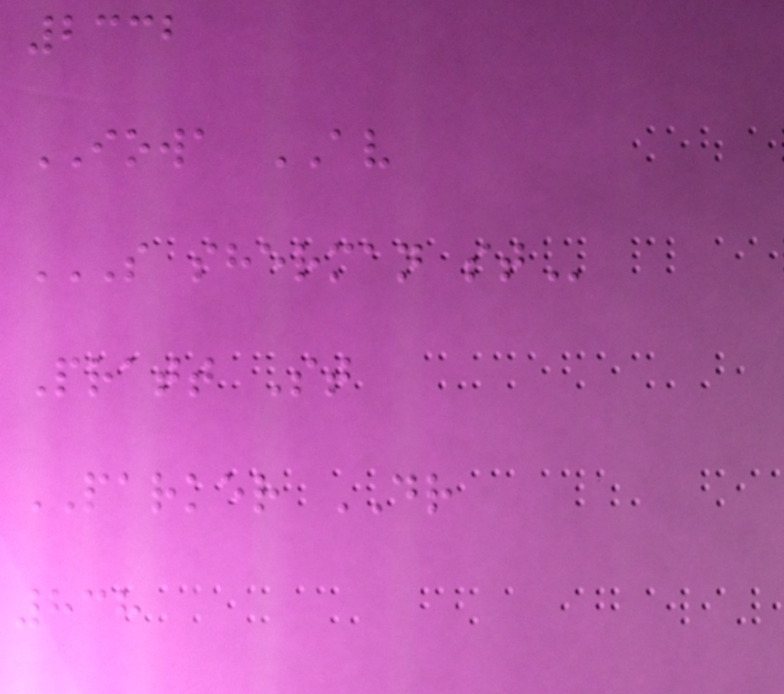2332
IOWA AV
S SHERMAN ST
Pratt St
PARKER DR
838
